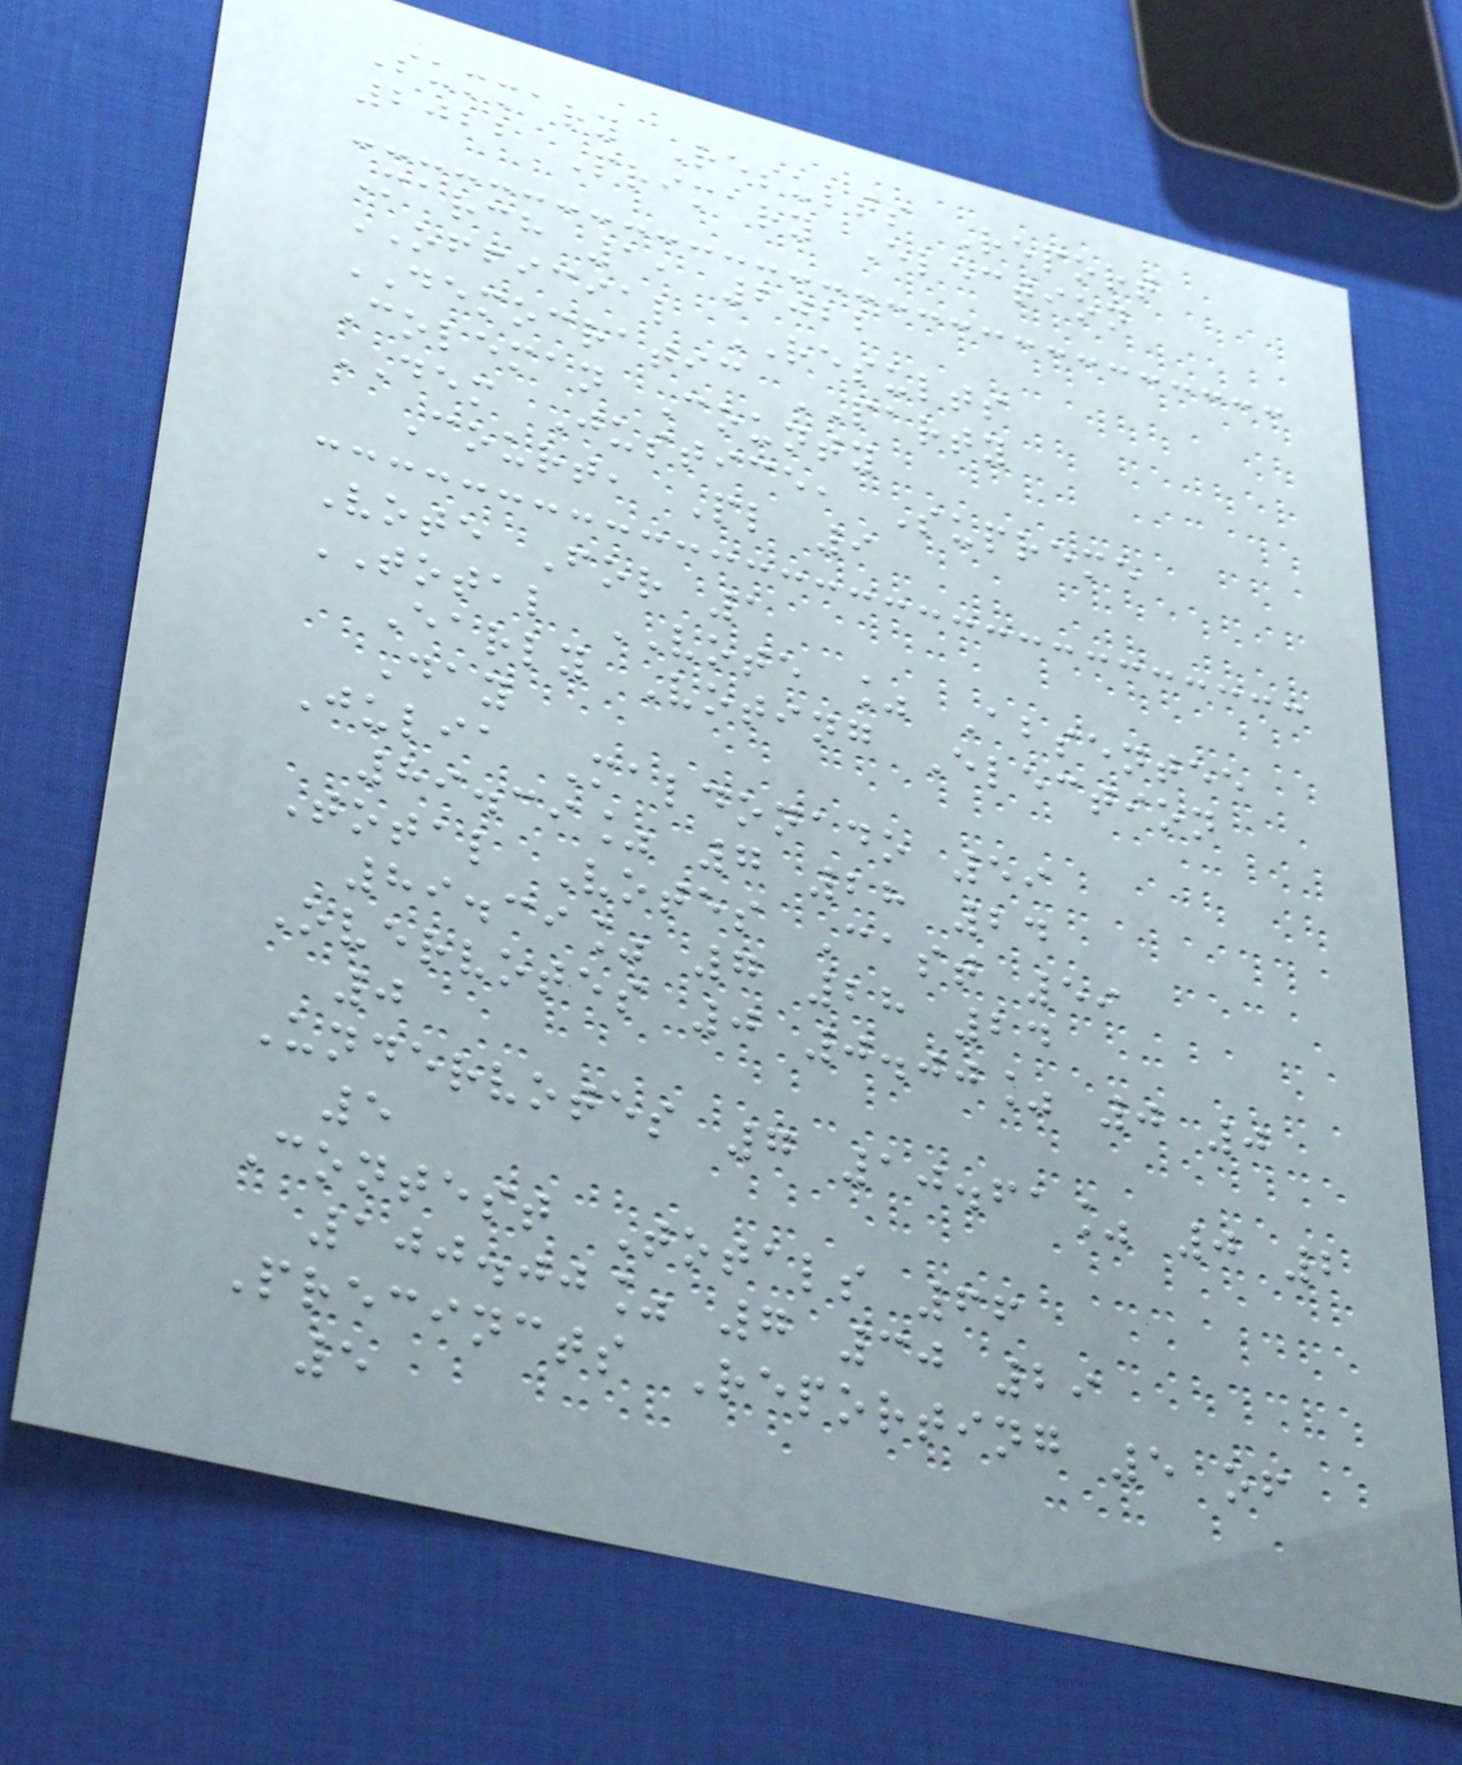Summary Results Report
2022 Primary Election
March 1, 2022
OFFICIAL RESULTS
DEMOCRATIC PARTY
Coleman County
DEM Justice, Supreme
Court, Pl 9
Vote For 1
TOTAL VOTE % Absentee
Early Voting Election
Day
Julia Maldonado 59
89.39% 7 28 24
Total Votes Cast 59
89.39% 7 28 24
Overvotes 0 0.00% 0 0
0
Undervotes 7 10.61% 0 2
5
Contest Totals 66
100.00% 7 30 29
Precincts Reporting 5 of
5
